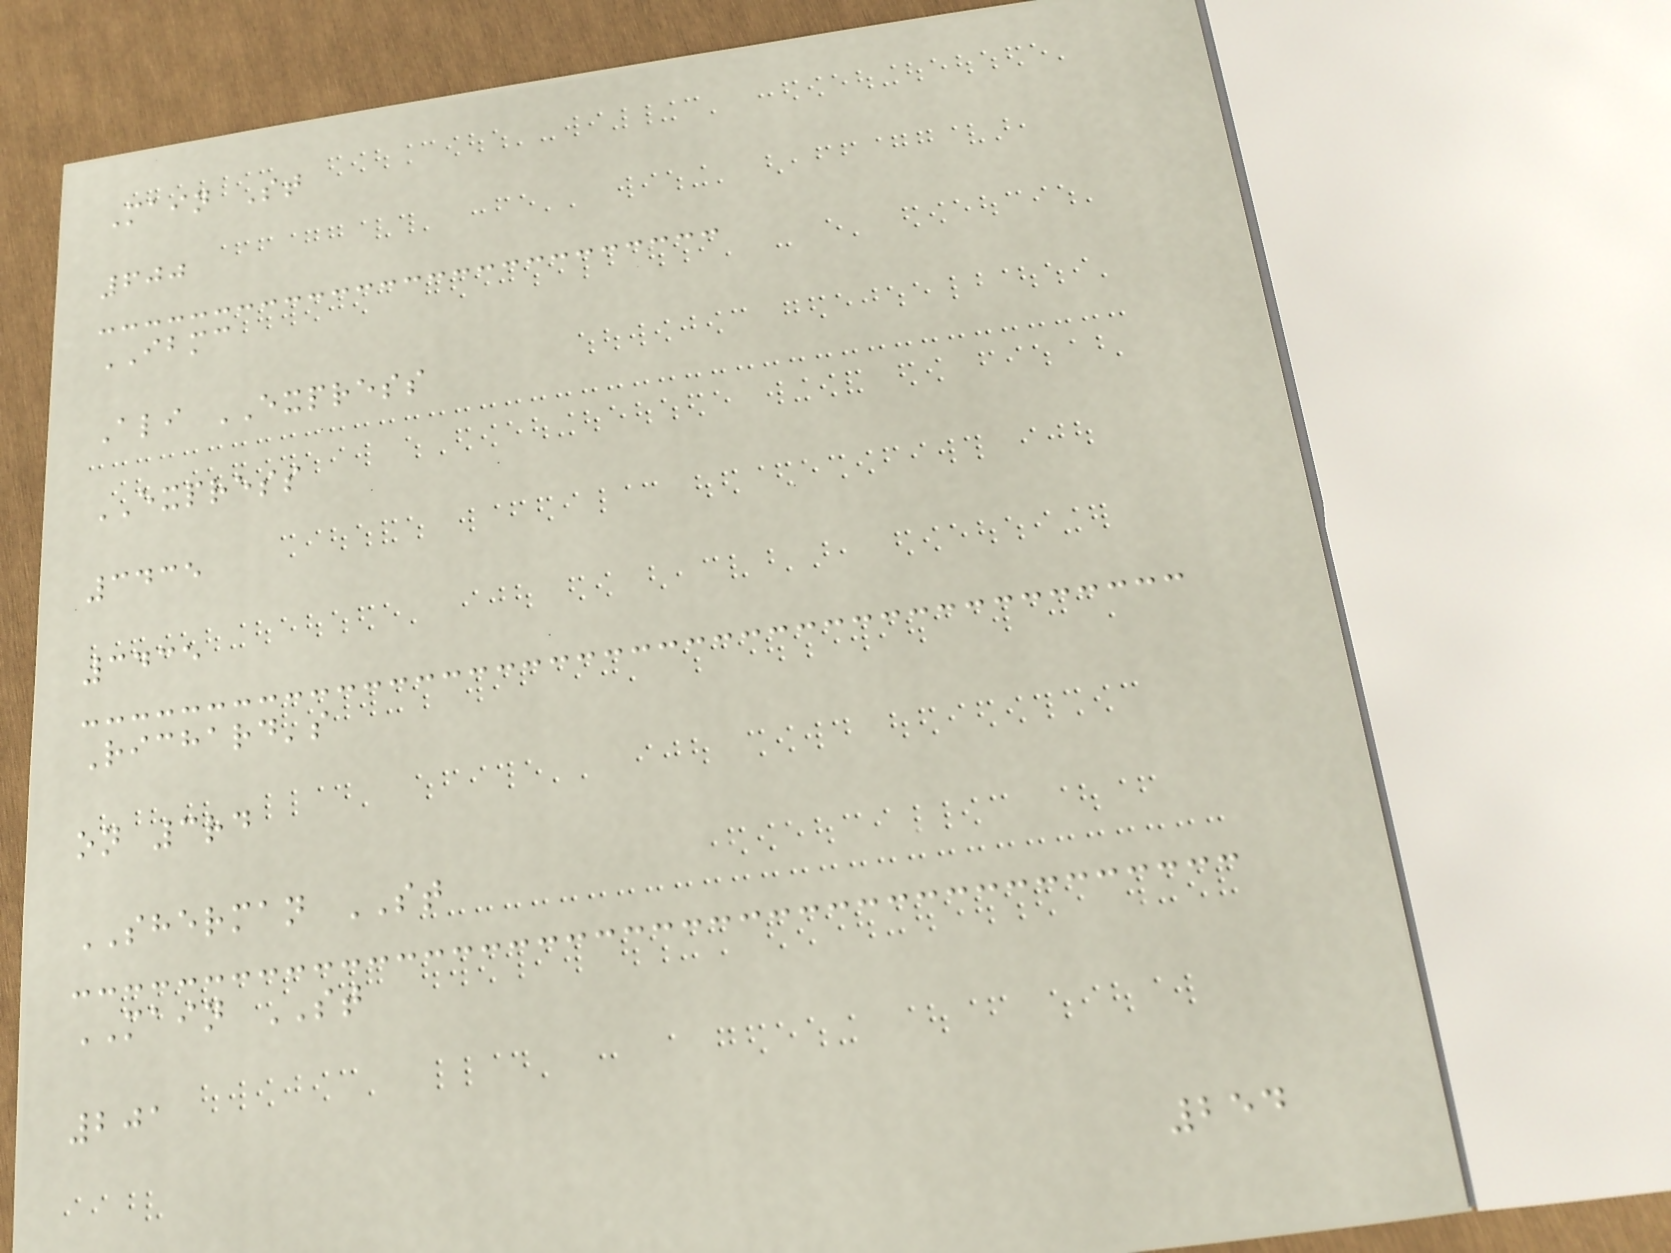Main St
600
IBMC
Ali EXPRESS
EXPRESS
3435
3435
Richard's
on 3rd
SHERMAN ST
MAIN ST
201
254
